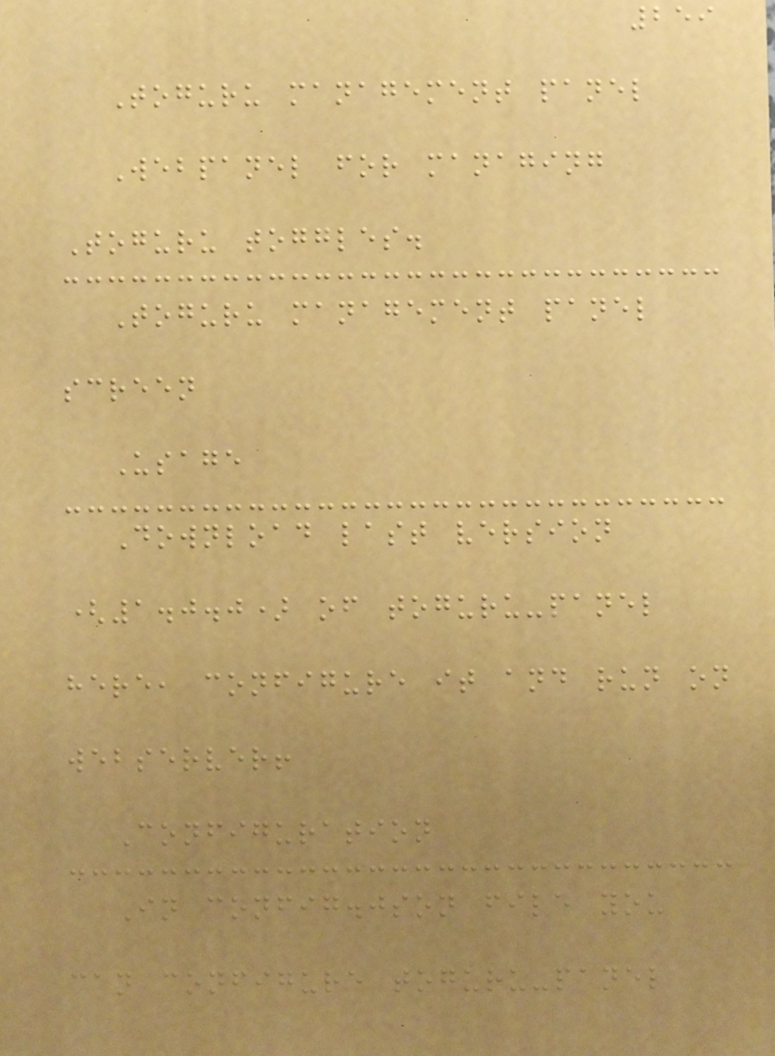259
Toguru management panel
Webpanel for managing
Toguru toggles.
Toguru management panel
screen
Usage
Download last version
(1.0.0) of toguru-panel
here, configure it and run on
webserver!
Configuration
In config.json file you
can configure toguru-panel
